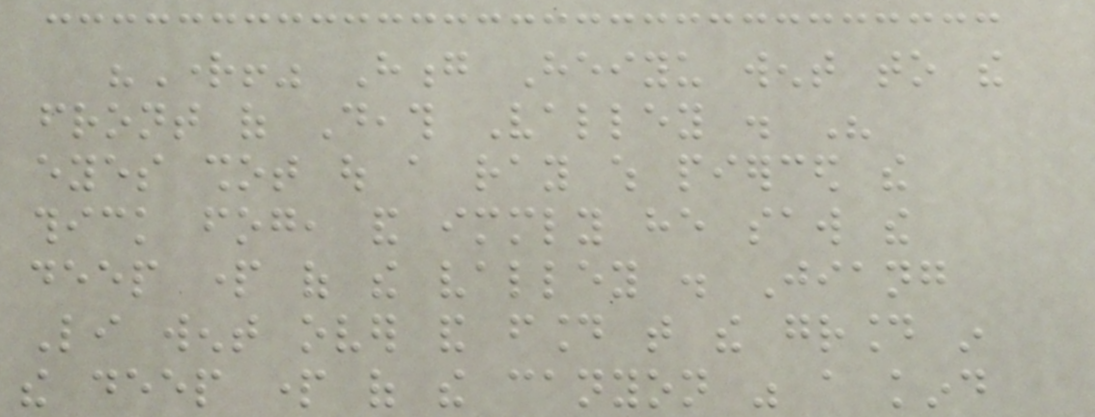"Right!" Hong Heiyu went to the
front of Death Valley . His
eyes shot out a ray which pierced the
thick fog, and immediately he saw the
deep part of the valley . Jiang
Li went over and found that the ground in
the deep part of the canyon was a kind
